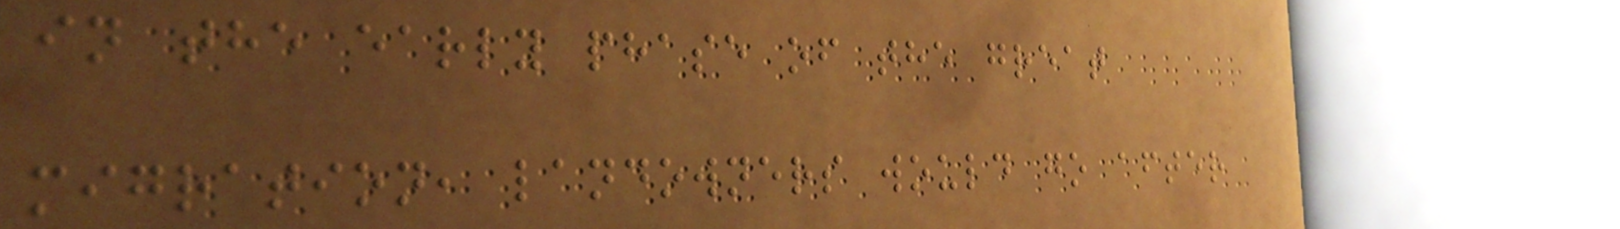in the early phase of the great
migration, landowners would go after
